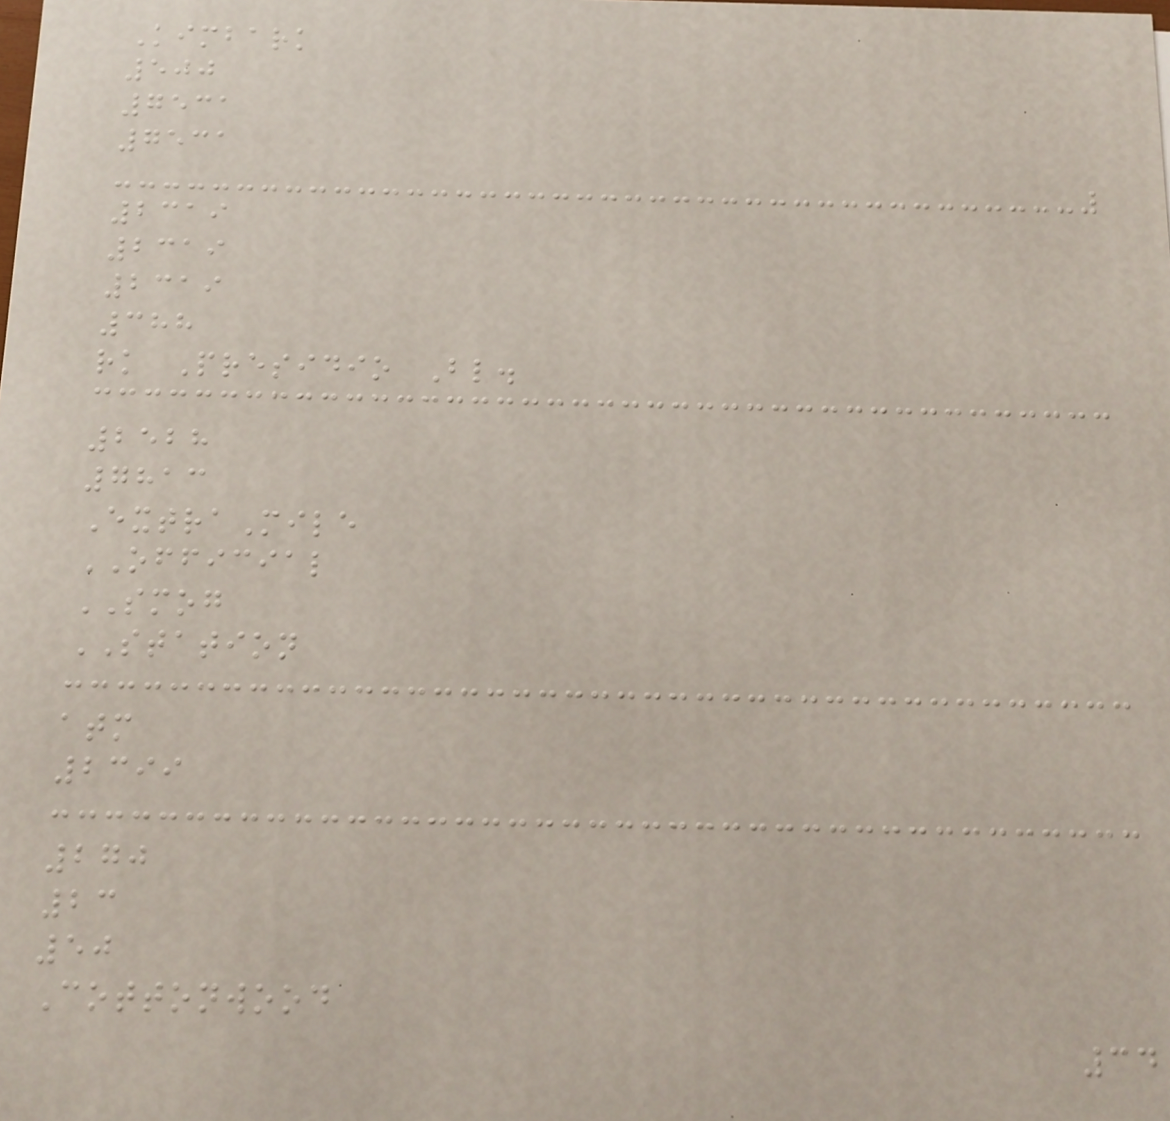Kimbark
500
7531
7531
2319
2319
2319
388
rk Presidio Bl.
2528
7813
ExtraMile
OFFICIAL
SMOG
STATION
atm
2399
270
23
50
Cottonwood
34
